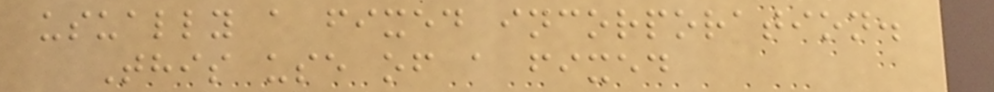usually a fixed incorporation.
This use of a fixed
